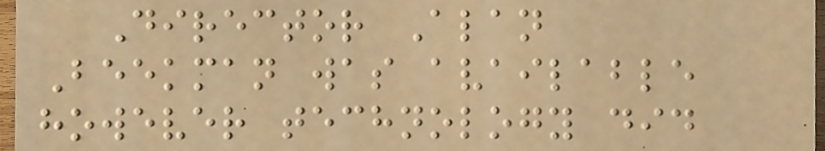Director Alan
Beekman was available
however technology did
